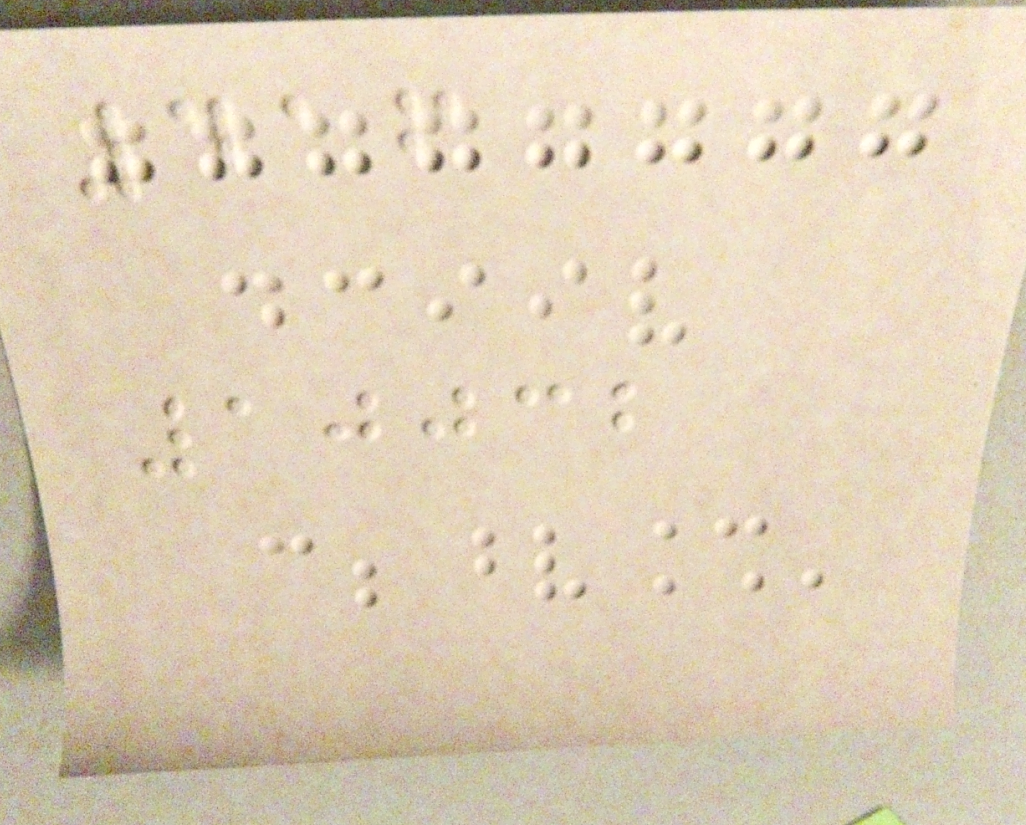416
10032
